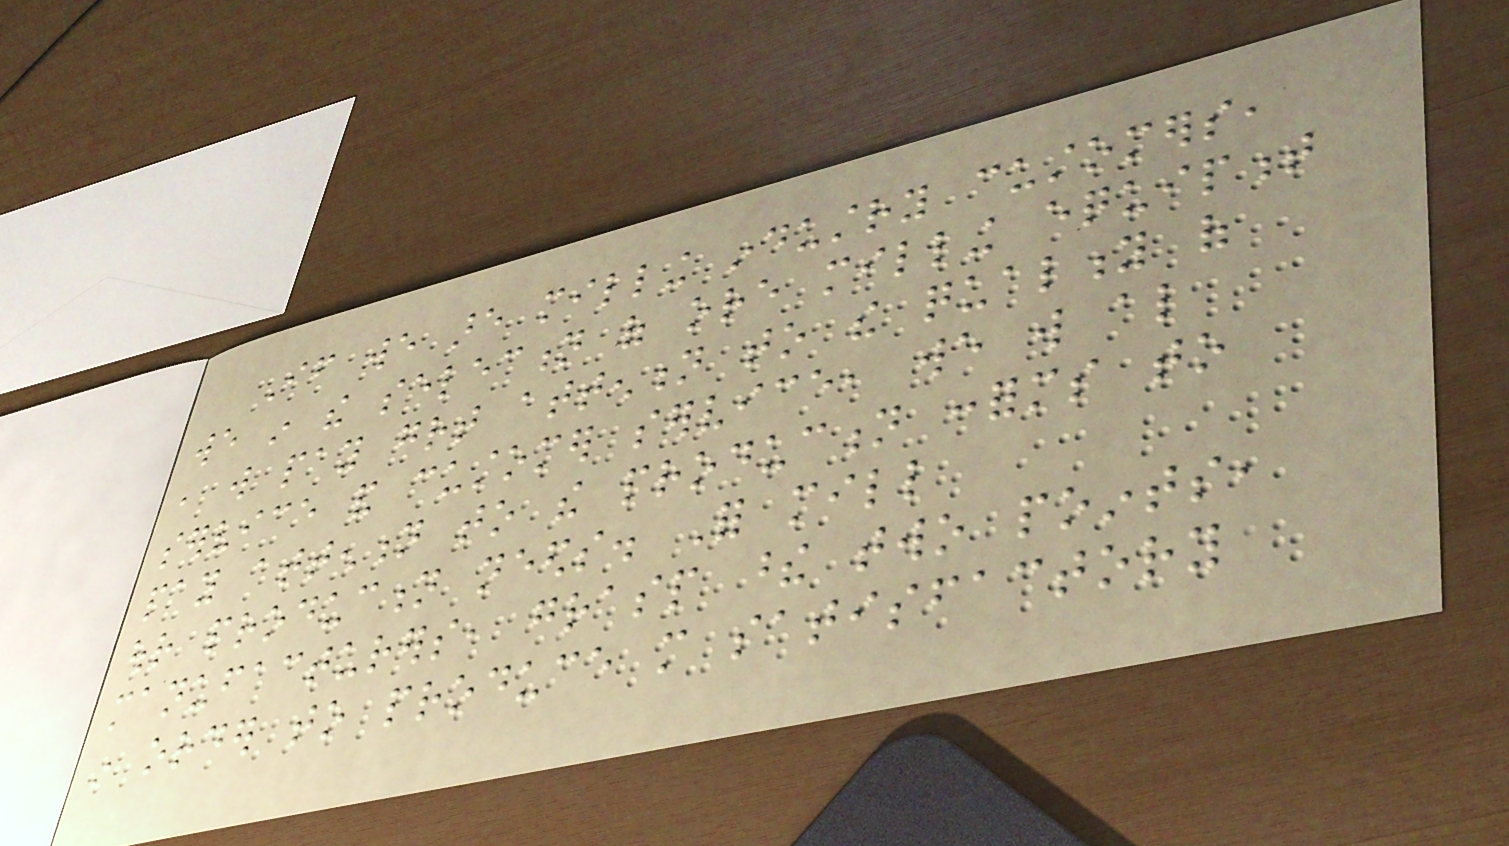If we are milling industry customers,
we in the selection of ore milling equipment
, will pay great attention to the quality of
service and customer service, we will also
pay attention to the production conforms to
our production needs. For mill
manufacturers, grasp these two points,
in order to produce more satisfactory
